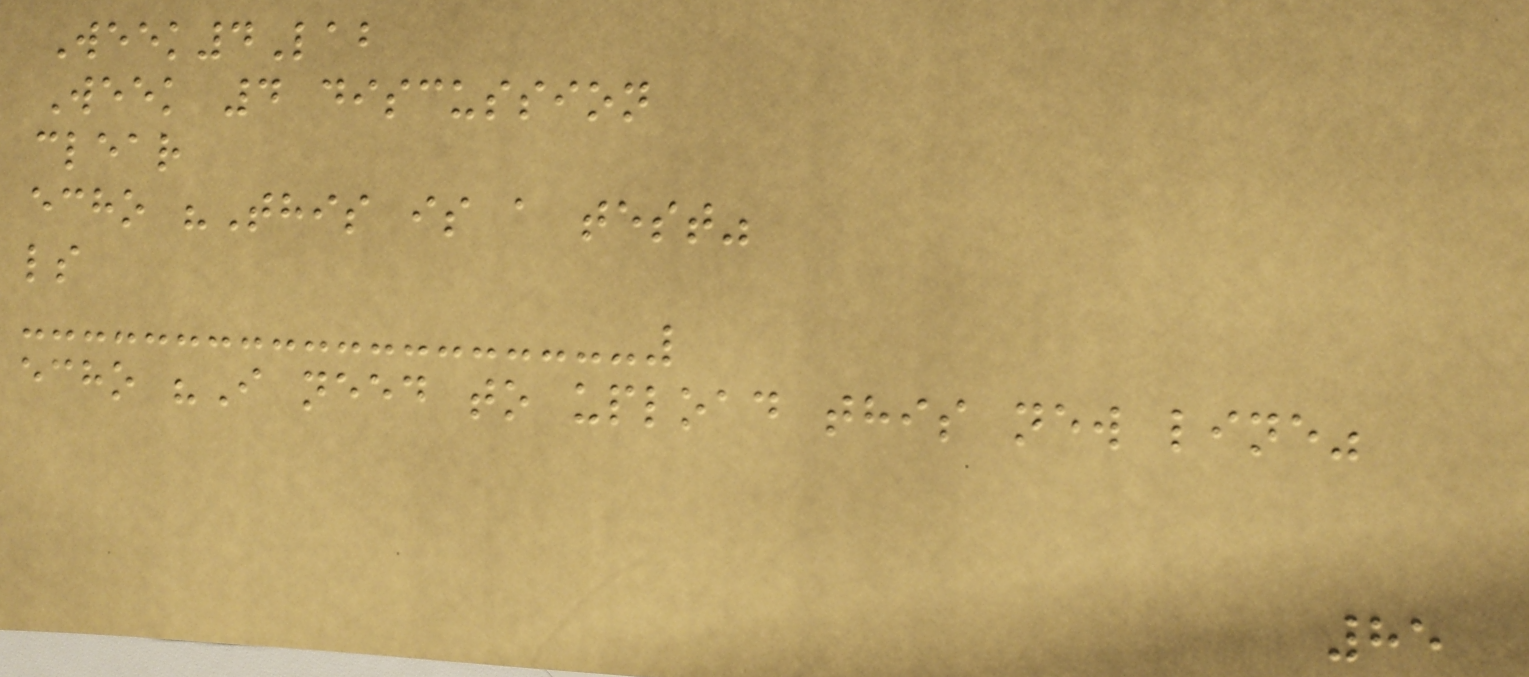Week4Lab
Week 4 discussion
clear
echo "This is a test"
ls
echo "I need to upload this new line"
85
